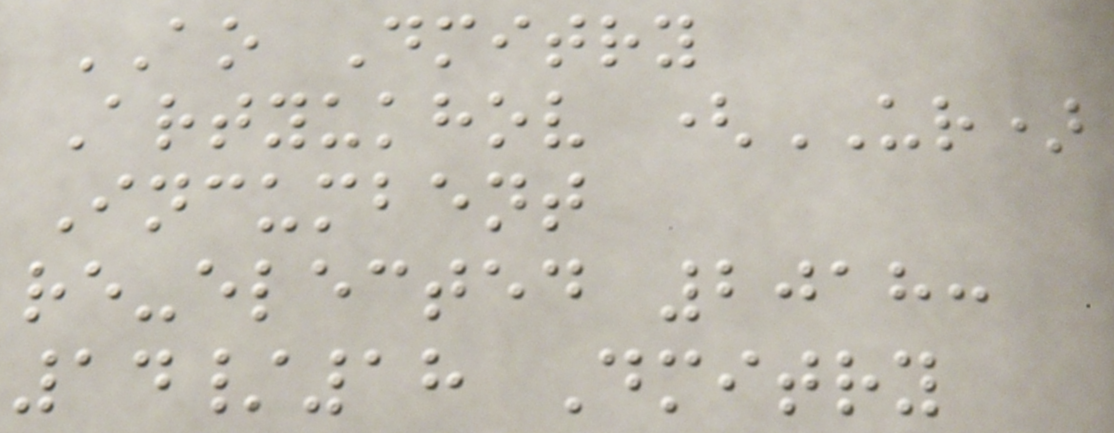AO Dmitry
Artyukhov (UR)
Incumbent
re-elected 2018:
14/18 Dmitry
